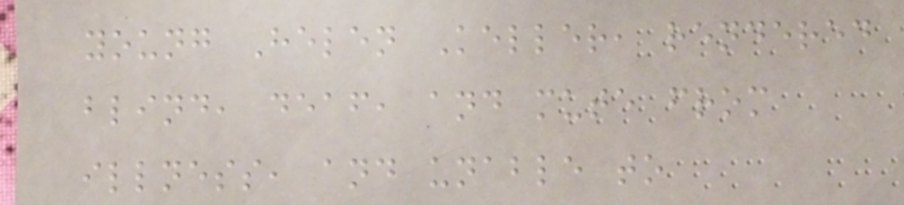young Helen Keller, rendered
blind, deaf, and mute from
illness, and unable to
